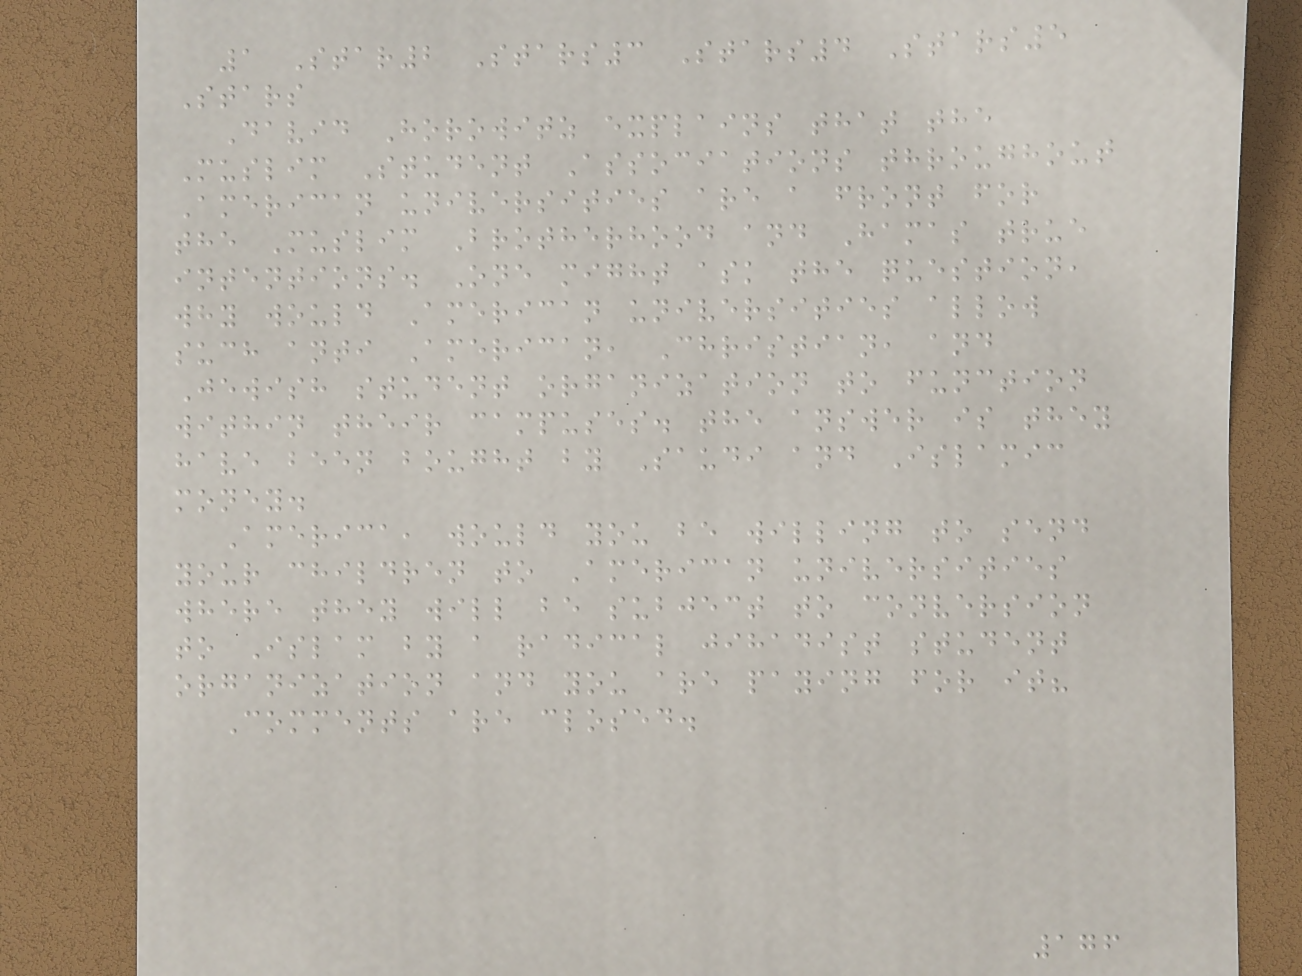1 Star2 Stars3 Stars4 Stars5
Stars
David Horowitz explains that the
Muslim Student Associations throughout
American universities are a front for
the Muslim Brotherhood and Hamas true
intentions. One might ask the question,
why would American universities allow
such anti American, Christian, and
Jewish student organization to function
within their campuses. the answer is they
have been bought by Saudi and Islamic
money.
America, would you be willing to send
your children to American universities
where they will be subject to conversion
to Islam by a radical jihadist student
organization and you are paying for it?
Comments are closed.
176
